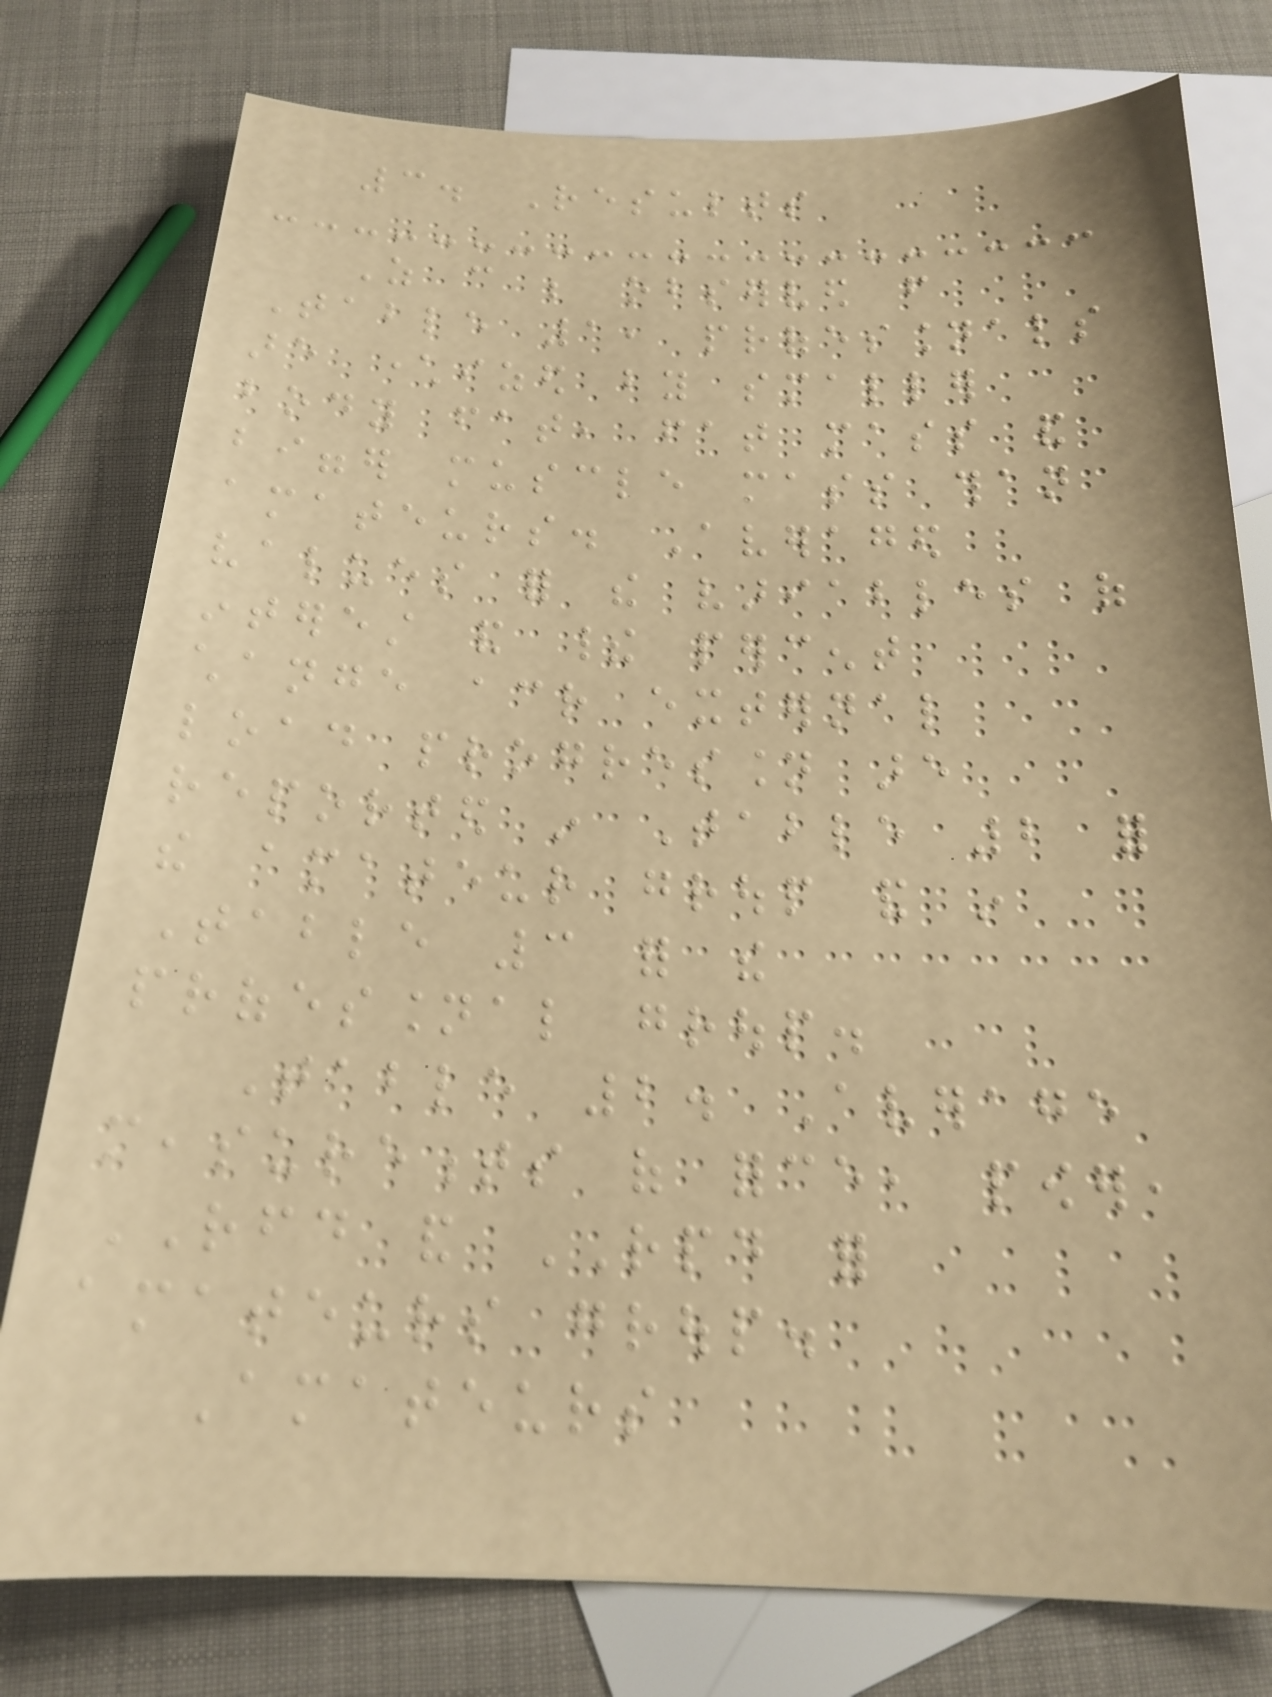3. Results
As can be observed from
Table 1, professionals
are characterized by smaller
body fat, fat mass and
bigger muscle mass than
amateurs. Averaged
values for the variables of
interest and their percent
change across external
load progression are
reported in Table 2 for
the amateur group and in
Table 3 for the
professional group.
Table 2. Average
measurements of force, power,
RFD and RPD for
amateurs group.
Amateurs
